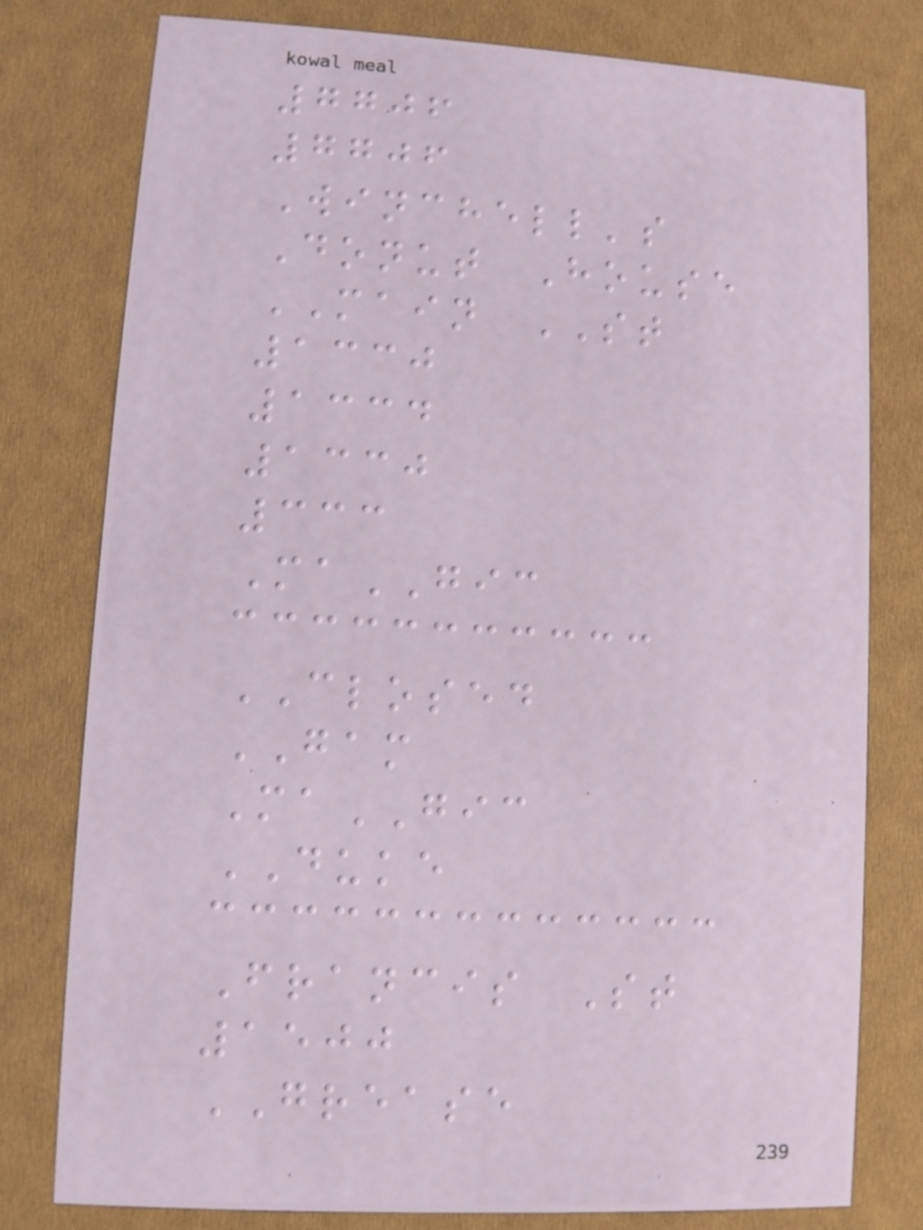7706
7706
Winchell's
Donut House
MAIN ST
1330
1334
1330
333
MaGIC
CLOSED
GAM
MaGIC
DUKE
Francis St
1500
GREASE
